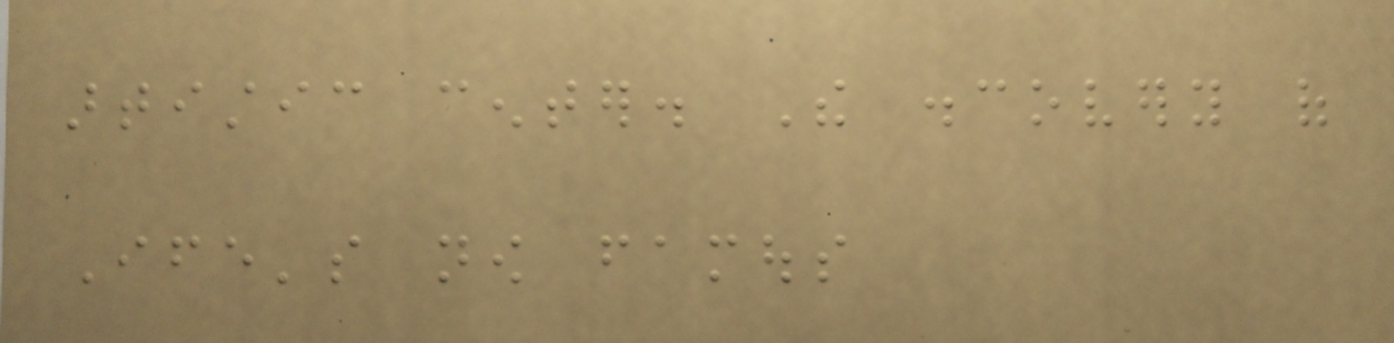artistic center. The discovery of
Ife's now famous
